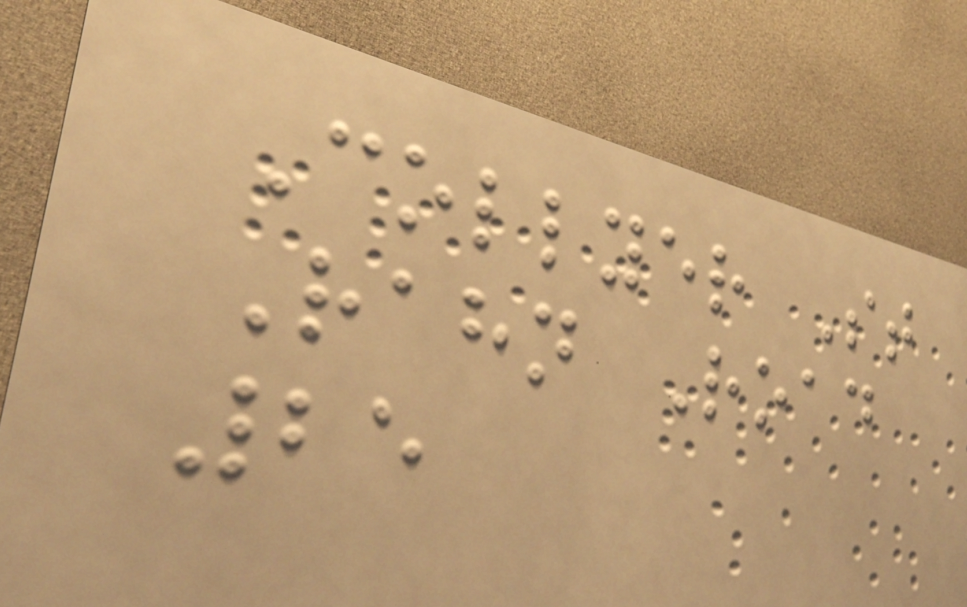Collyer St
Rahn Road
25
